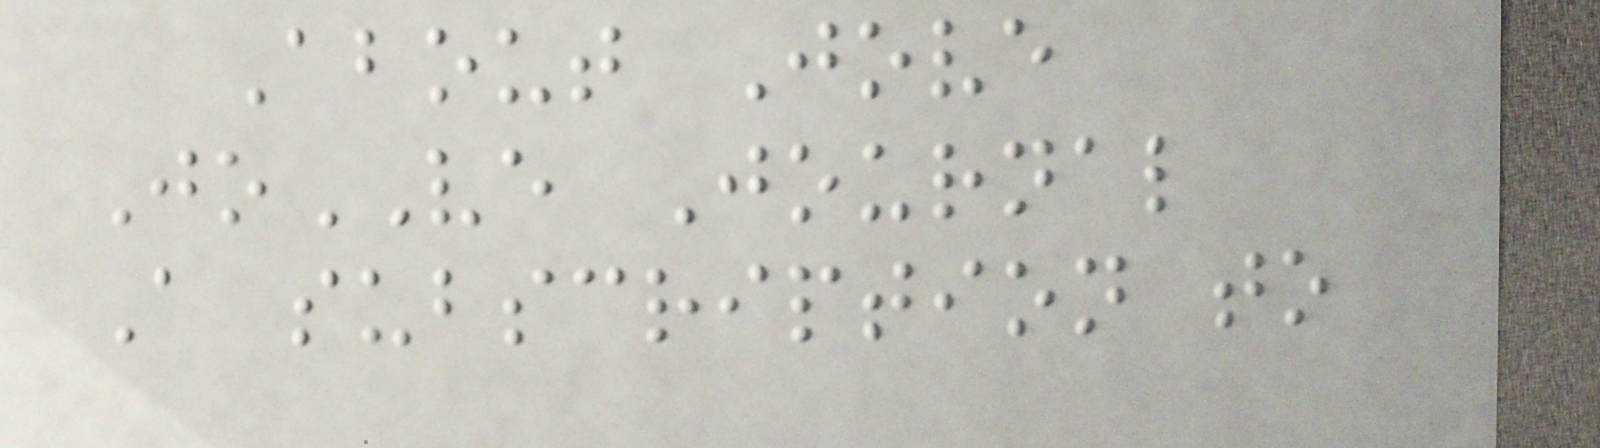About Jove
JoVE Journal
A subscription to
